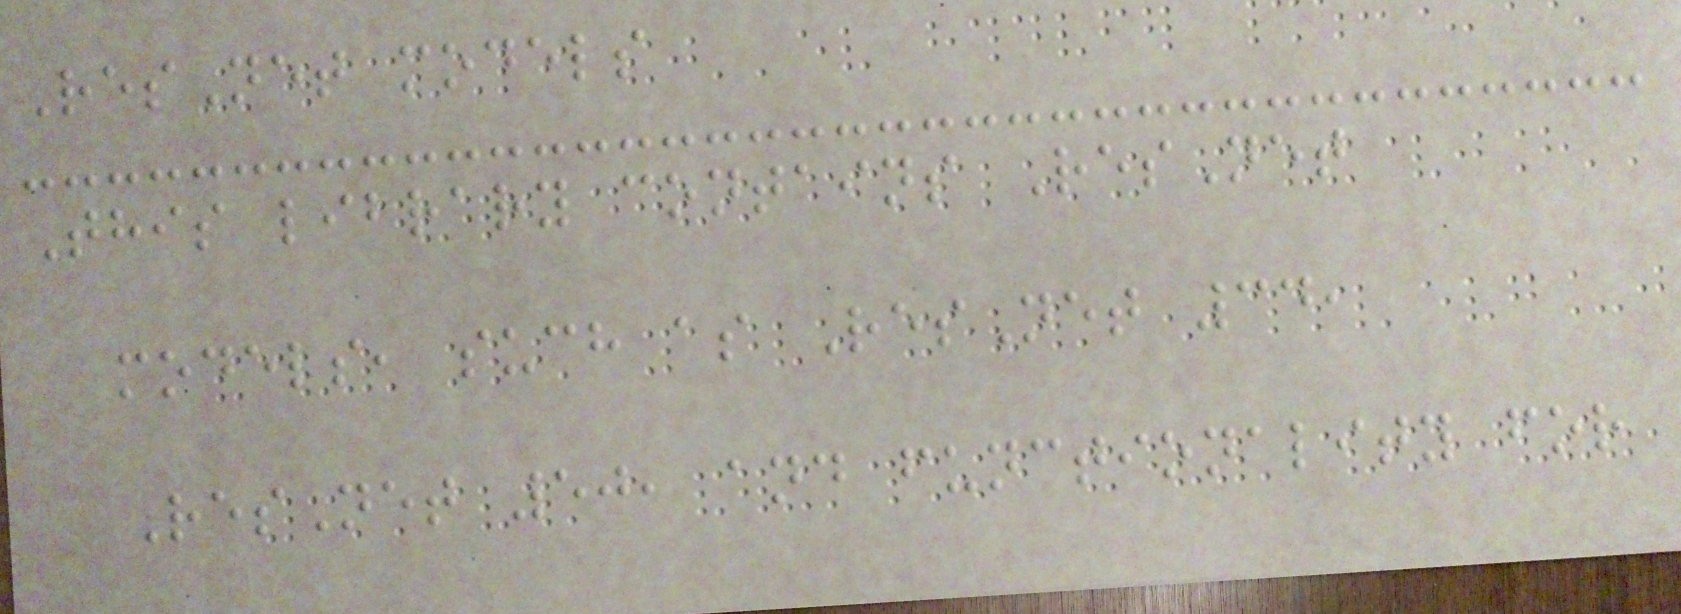ResNet models
This library contains ResNet
models, such as ResNet 34,
ResNet 50, and functionality for
